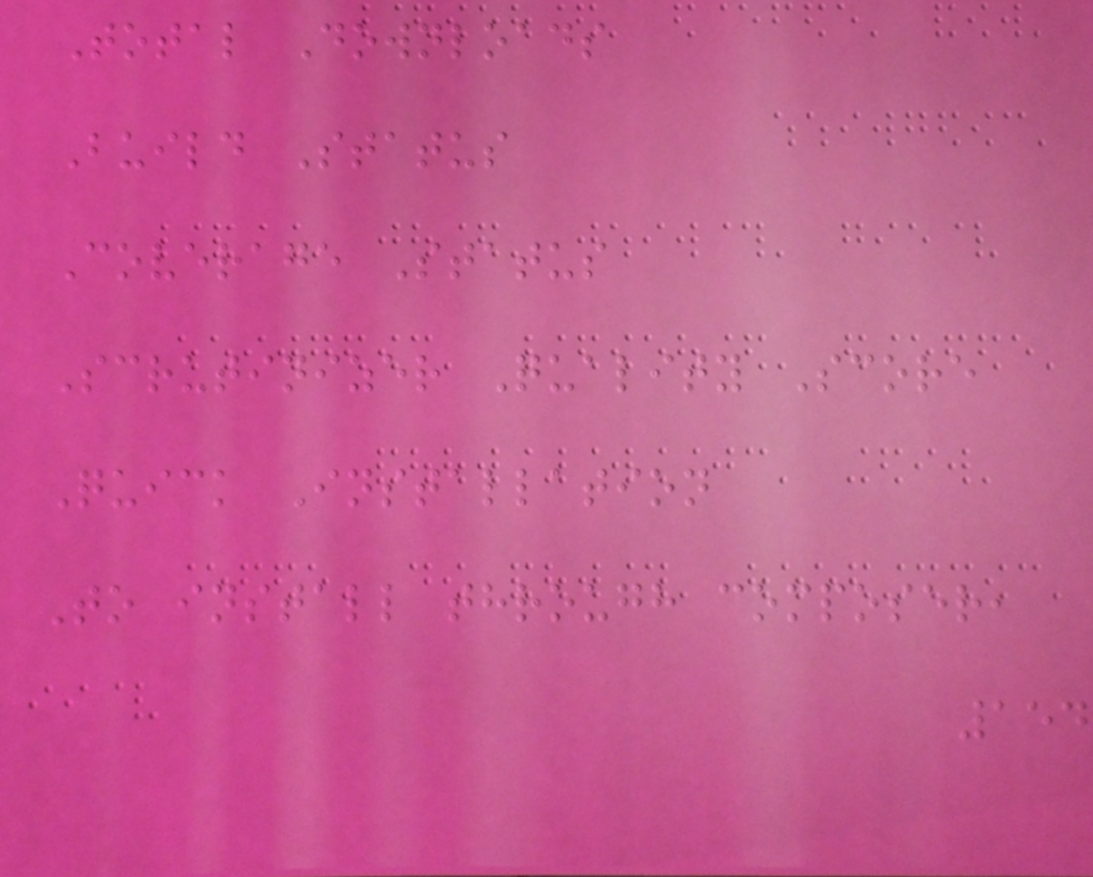Total Downloads
Build Status
Coverage Status
Scrutinizer Quality Score
Quick Installation
To install through composer,
154
